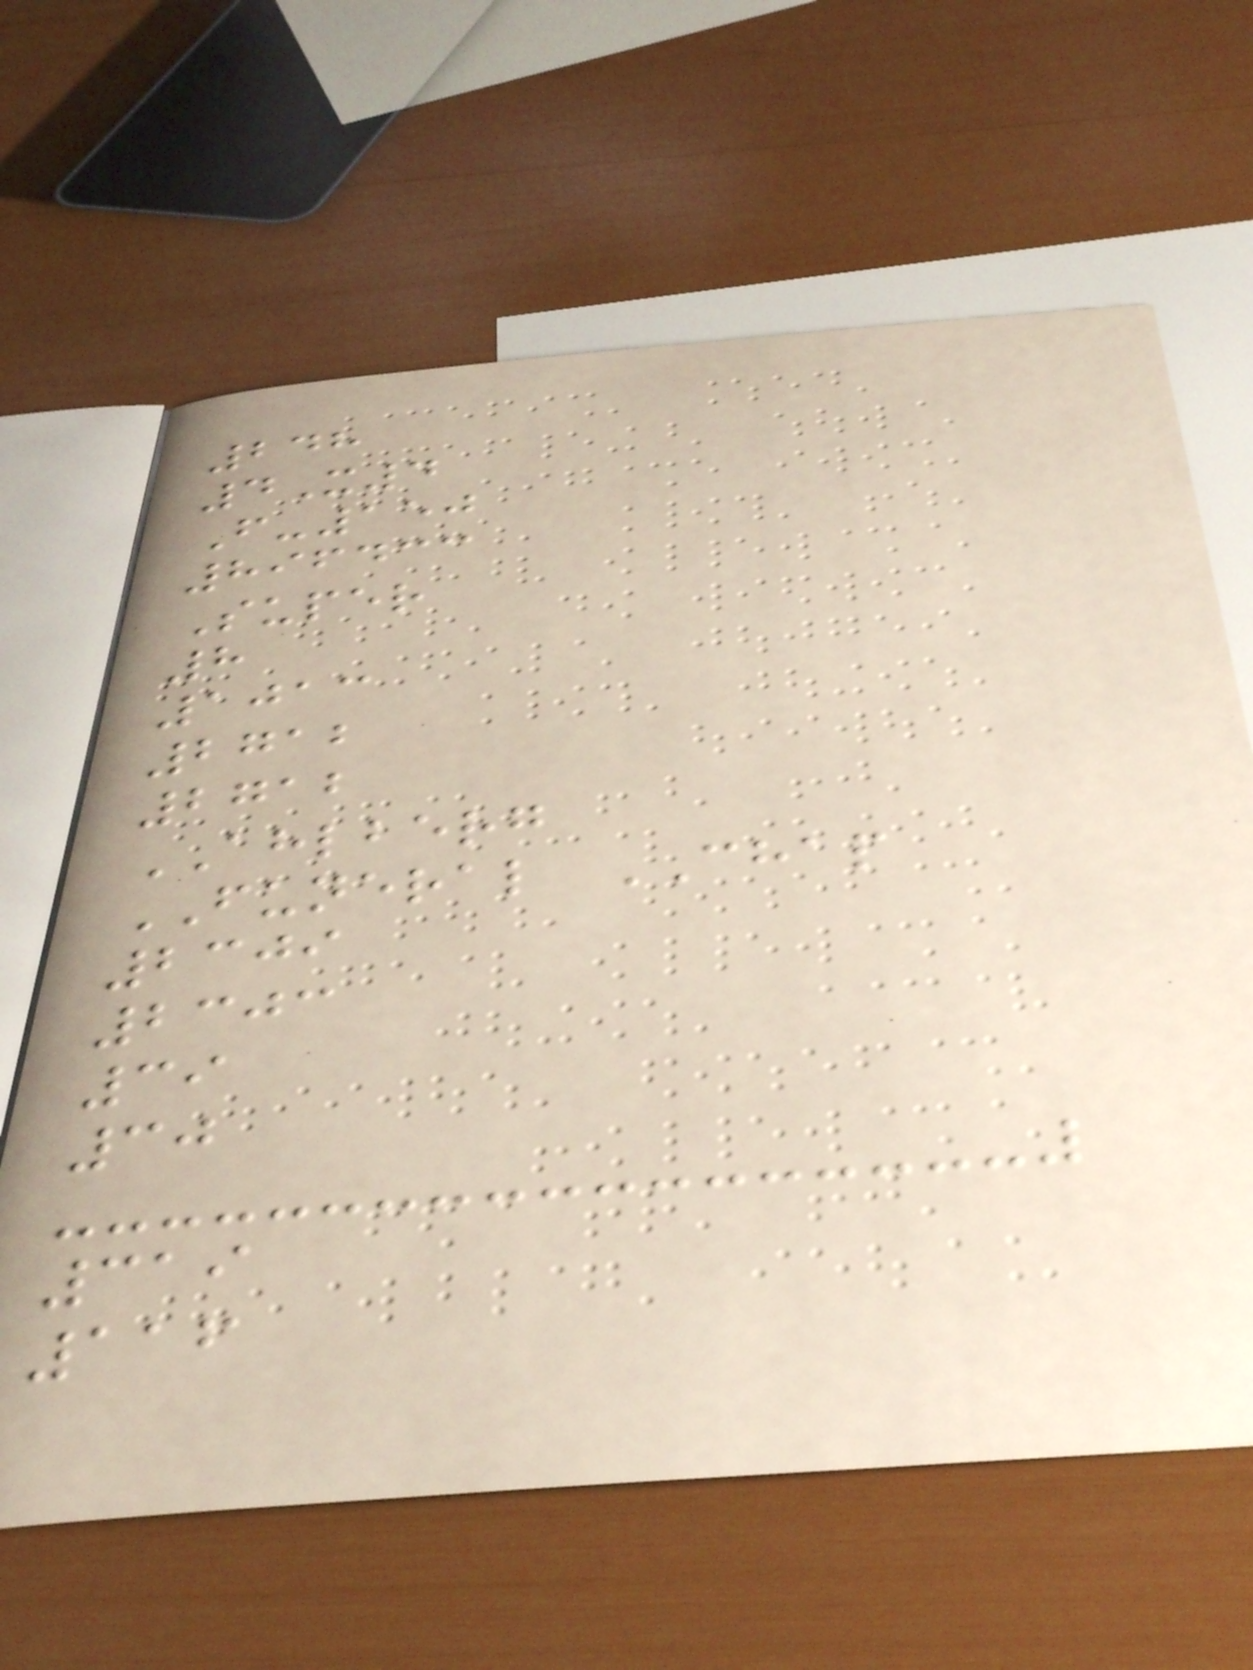248
4X4
F-150
896433
Super
8
1013
2712
2712
AHLBERG
FUNERAL CHAP
2309
2303
39
30
319
116
